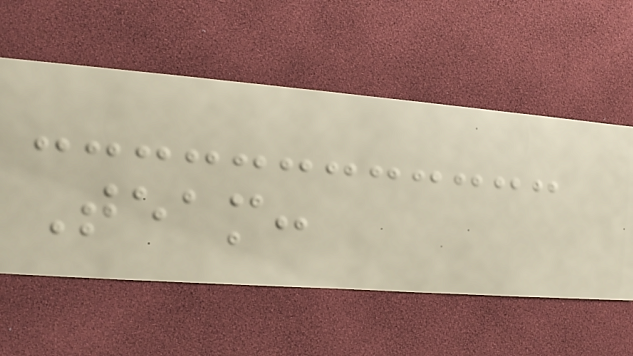Team:
